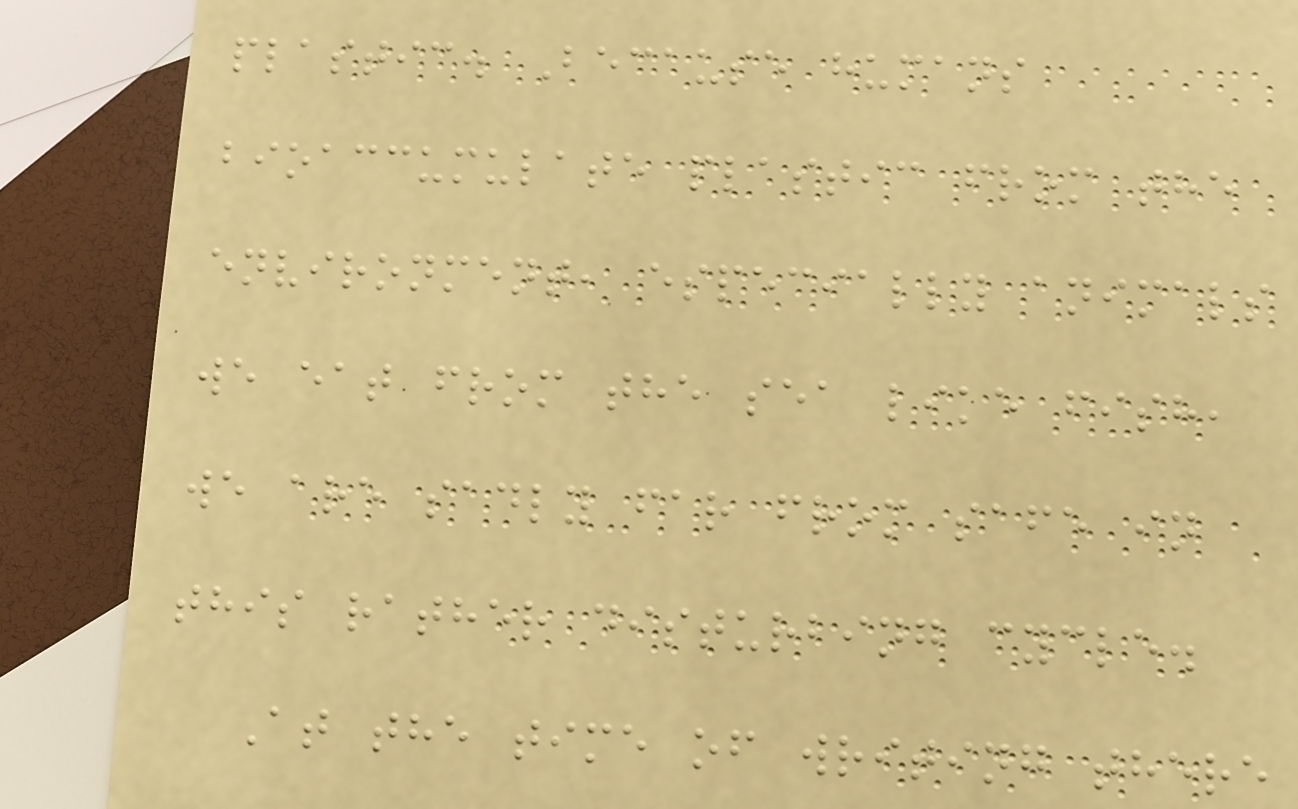plastic. Because humans
bioaccumulate plastic from the
environment, especially animals
we eat from the sea like fish,
we are sadly far from safe in
this rather disturbing cycle.
At the time of writing there
